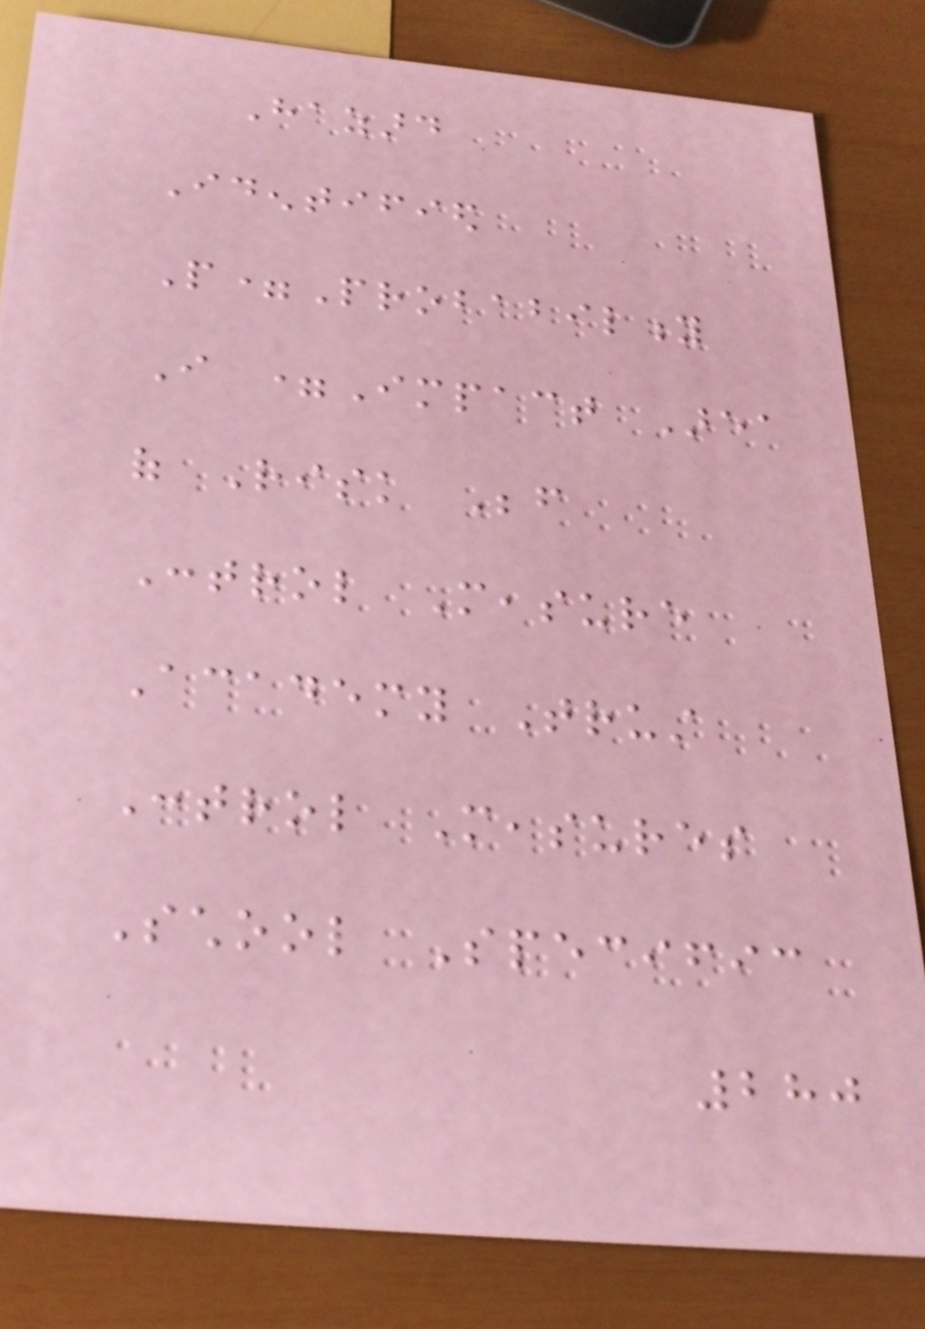Hazard
Identified
P=Probability
I =Impact Area
of Risk Before
Control Measure
Academy Trust
Control Measures
School Specific
280
